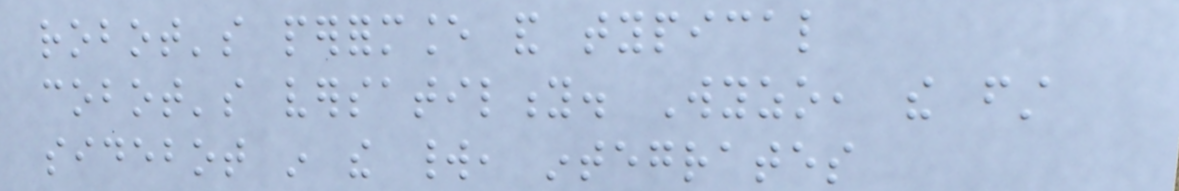robot's performance and typical
cobot's versatility. Wyzo, the first
sidebot in the world, integrates
